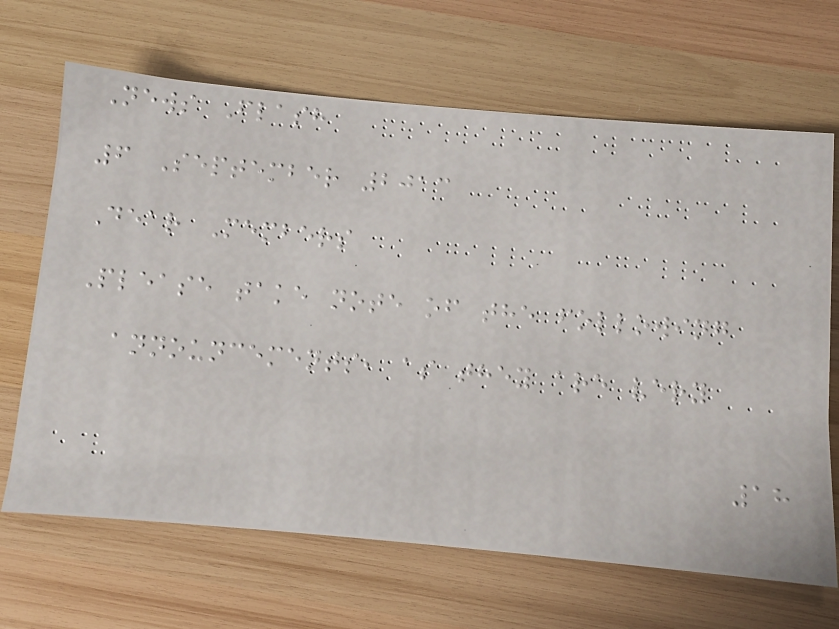News Flash
6 September 2013
Dear Members
Please take note of the following
announcements, as they are very
18
